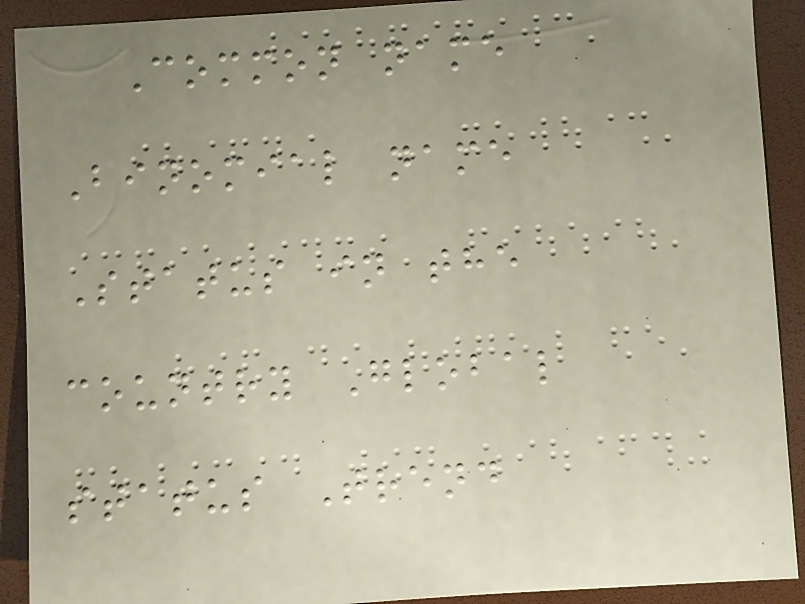Common name
Binomial name
Status in the
country Global
status Trend
